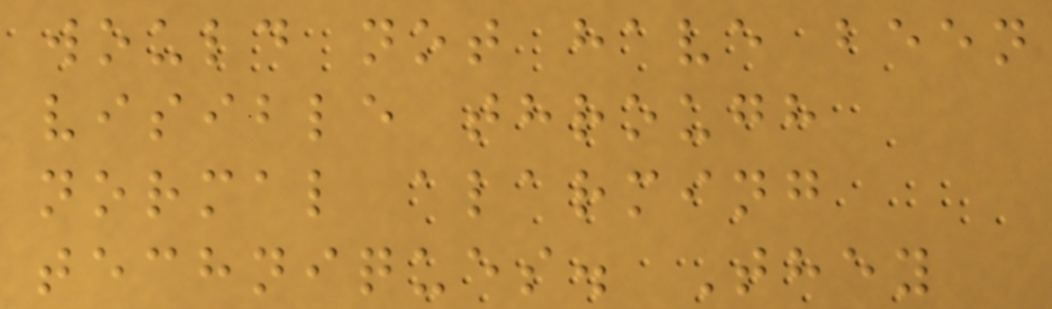would not have been
visible through
normal alarming
techniques. They
